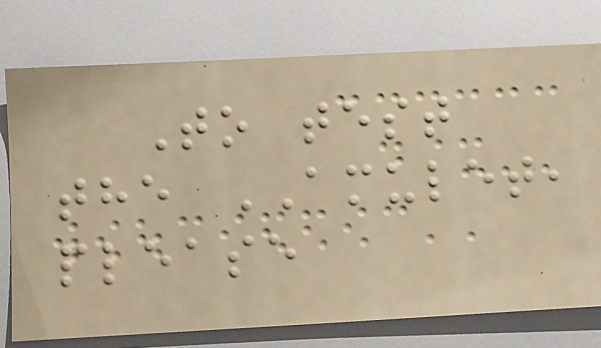To test
the AMULET,
please
